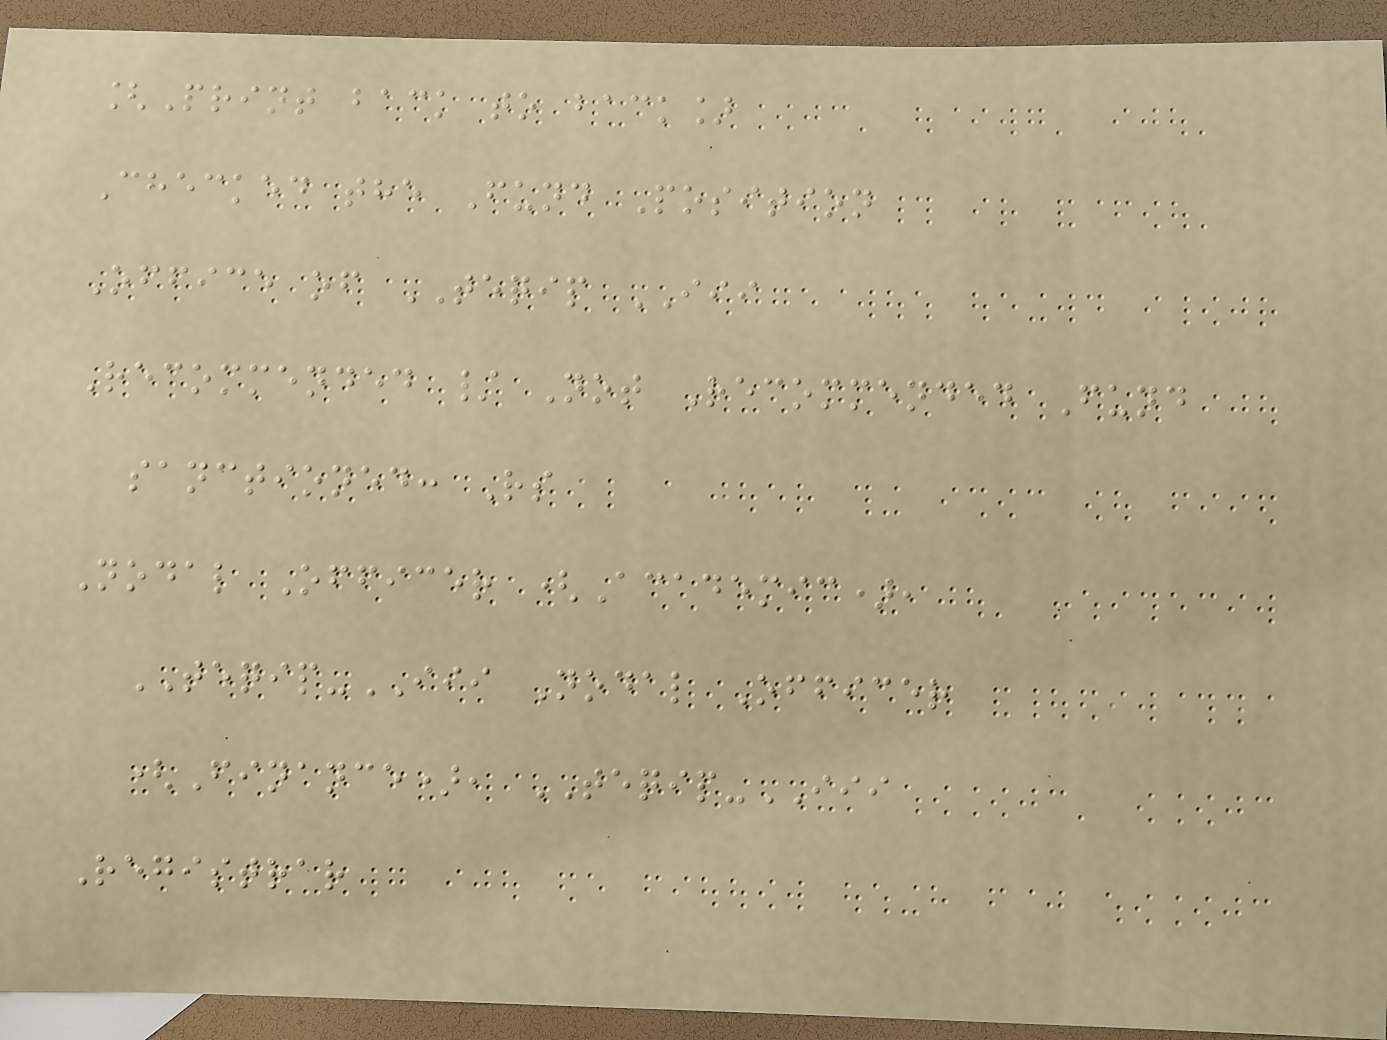[Print back to back]
Checked the Fund Position
Office of TEQIP III
Recommended / Not Recommended Fund
sanctioned: Rs
Nodal Officer (Academic),
TEQIP-III Nodal Officer
(Finance), TEQIP-III
Registrar
